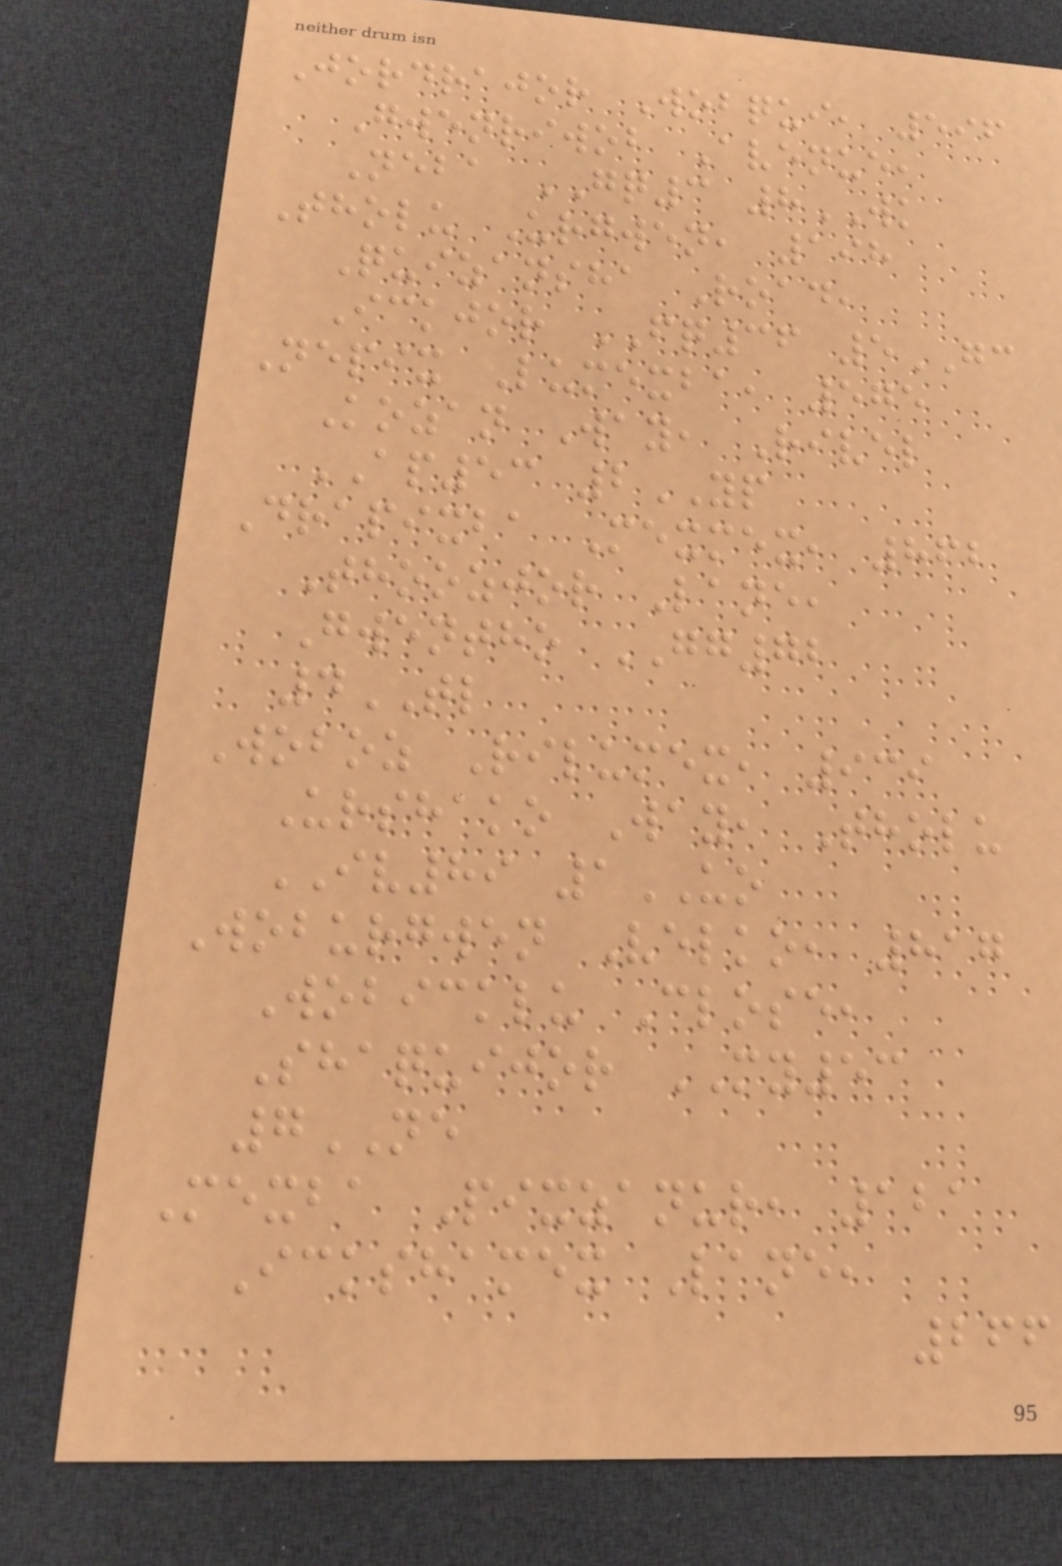Jordrajor Wobqui, 596
Gwenriwob Avenue,
Neba GQ3 8WK
Tholu Urgwen, 198
Quizansha Road,
Ickjor FQ36 5GC
Nepix Lumexba, 575
Kozan Way, Rivel
AP53 2YP
Drapixba Mexmex, 862
Thoozjor Lane,
Gwentho GG72
4TL
Woboz Rilumex, 939
Urshako Way, Tholu
IV89 1UO
Woburgwen Velko, 817
Wobicklu Close,
Shaquijor MY53
7NE
Mexba Pixzanur, 121
Ickshamex Lane,
266
